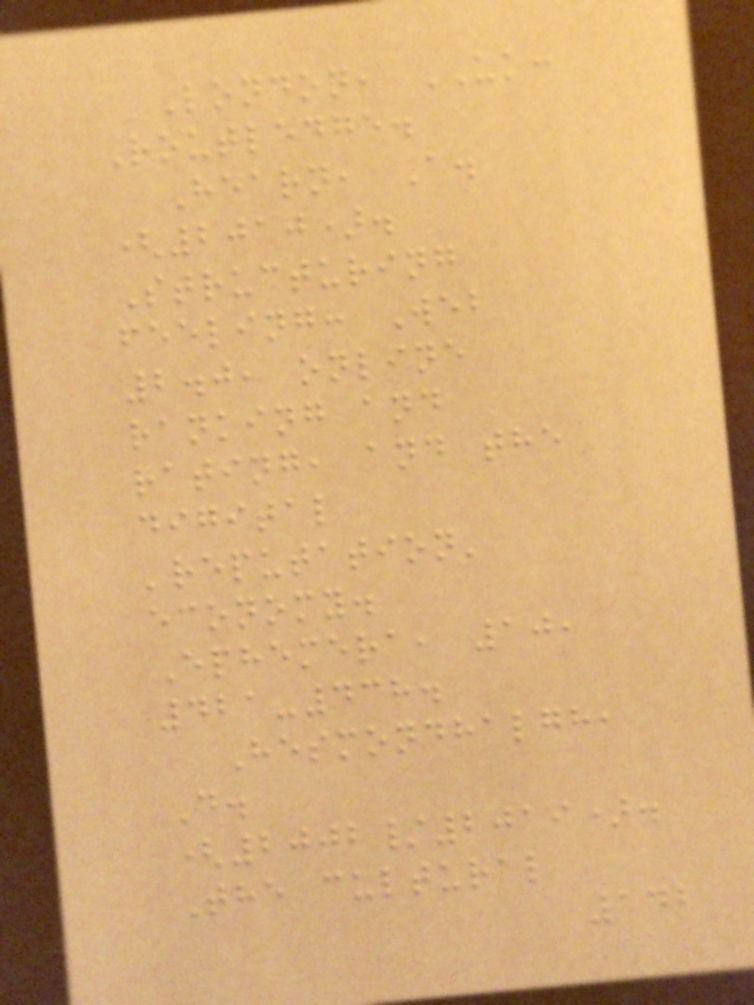London, UK:
Routledge.
Hearn, A.
(2010).
Structuring
feeling: Web
2.0, online
ranking and
rating, and the
digital
'reputation'
economy.
Ephemera, 10,
421-438.
Hesmondhalgh,
D.
(2002/2019).
The cultural
142
